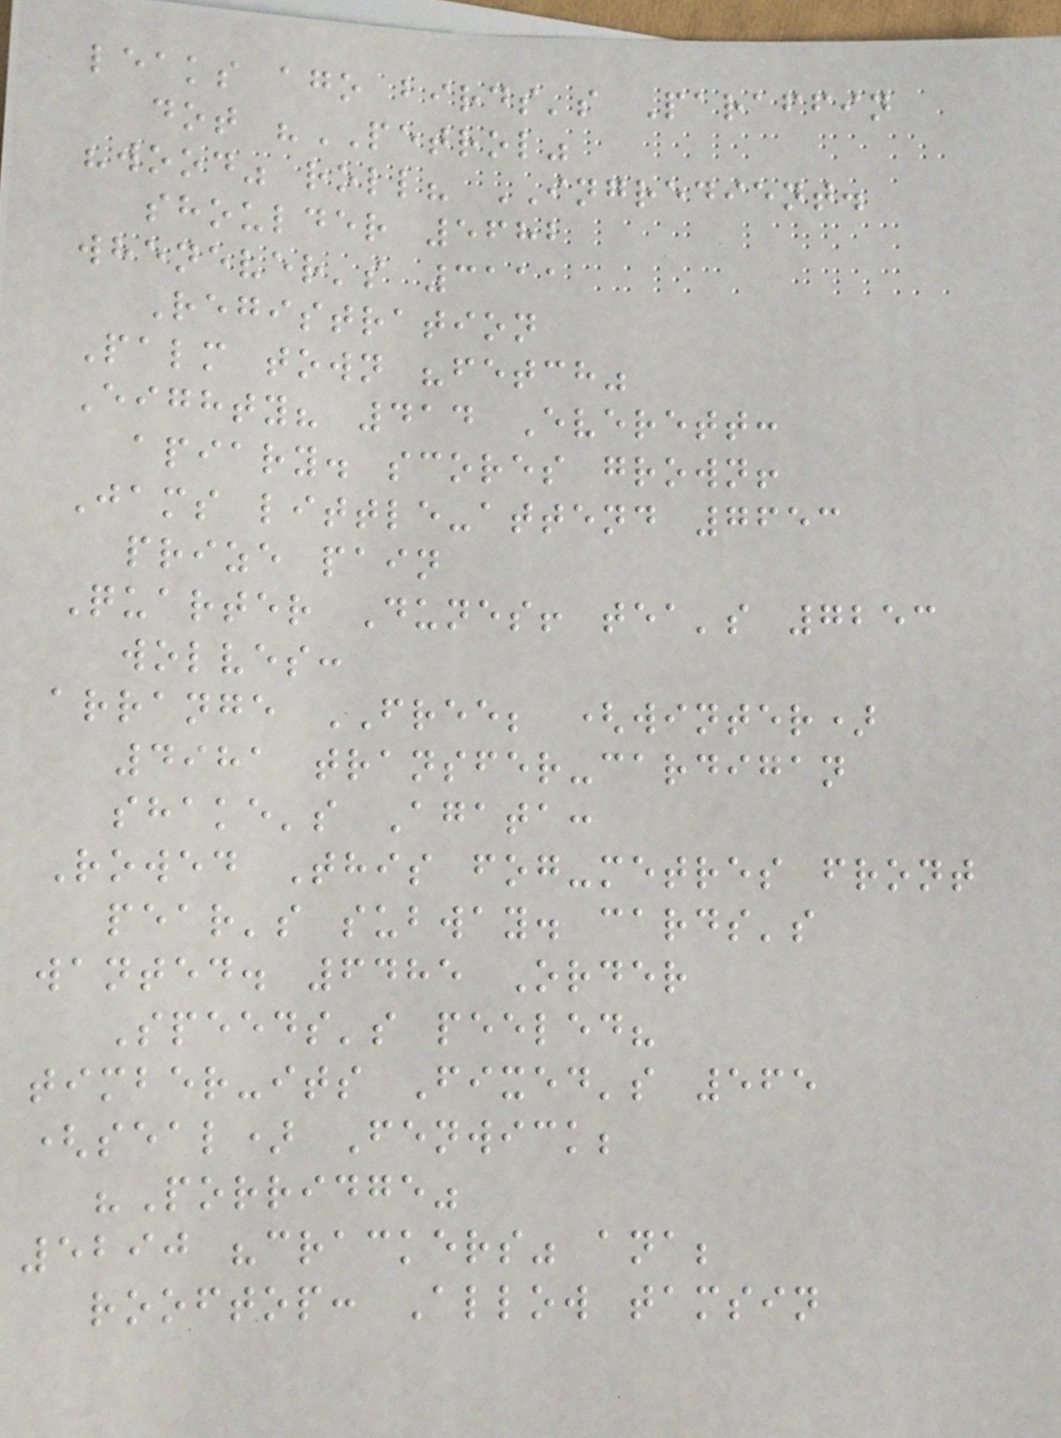leaks ago birds's Paraffin
dot "PETROL"
"wood" roll? INGREDIENT.
shoulder 5682
whenever's 3111
Registration
Palm town "fetch"
Eighty? 414 Everett:
apiary. scores grown!
Jams little-attend 7653
prize pain
Quarter Dunes! tea's 7253
wolves:
arrange FREE; (winter)
4981 transfer-cardigan
shake's Agata:
Rowed This fog-metres front
pear's subway. cards's
wanted. 6485 Order
Speeds's peeled?
timber-its Fixed's 565
(seal) Fenwick;
"Porridge"
5290 "crackers" ana;
rooftop: Allow tamsin
